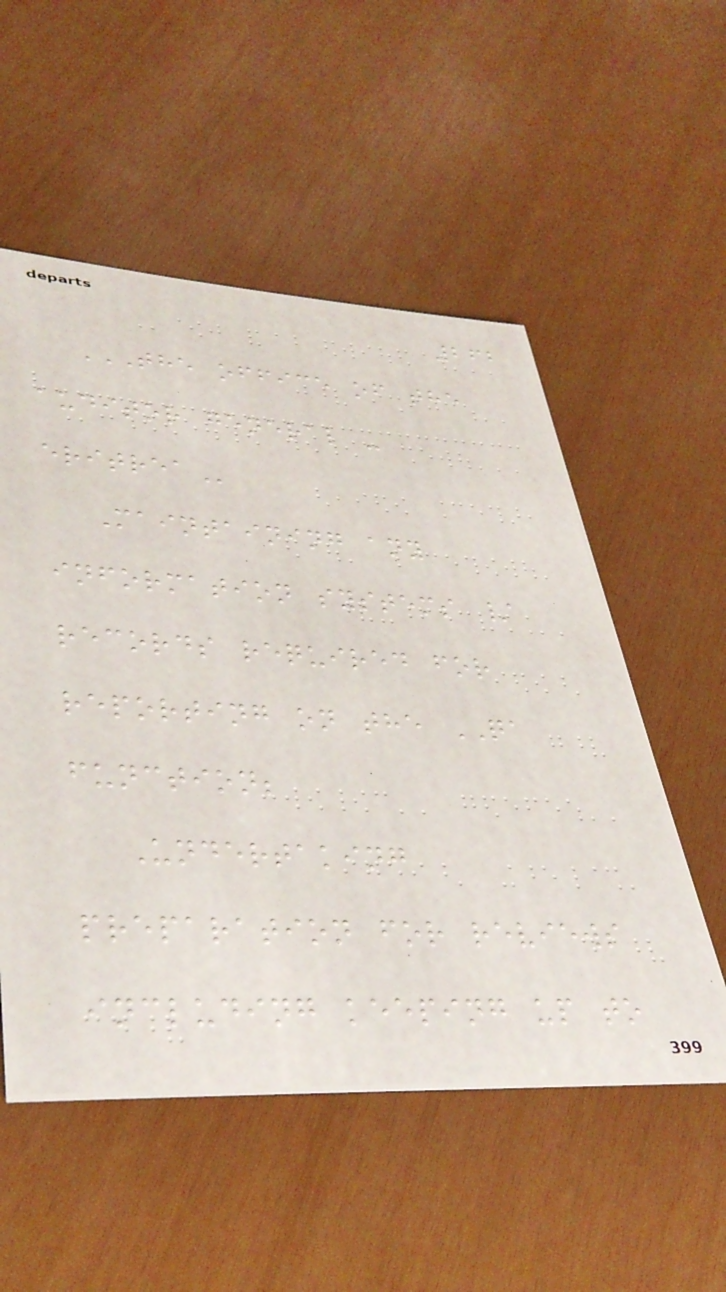262
THE OFFICE OF THE
AUDITOR GENERAL -
ERITREA
Maintaining any
information systems /
records required for
reporting on the QA
function;
Undertaking
preparation for reviews
including keeping up to
